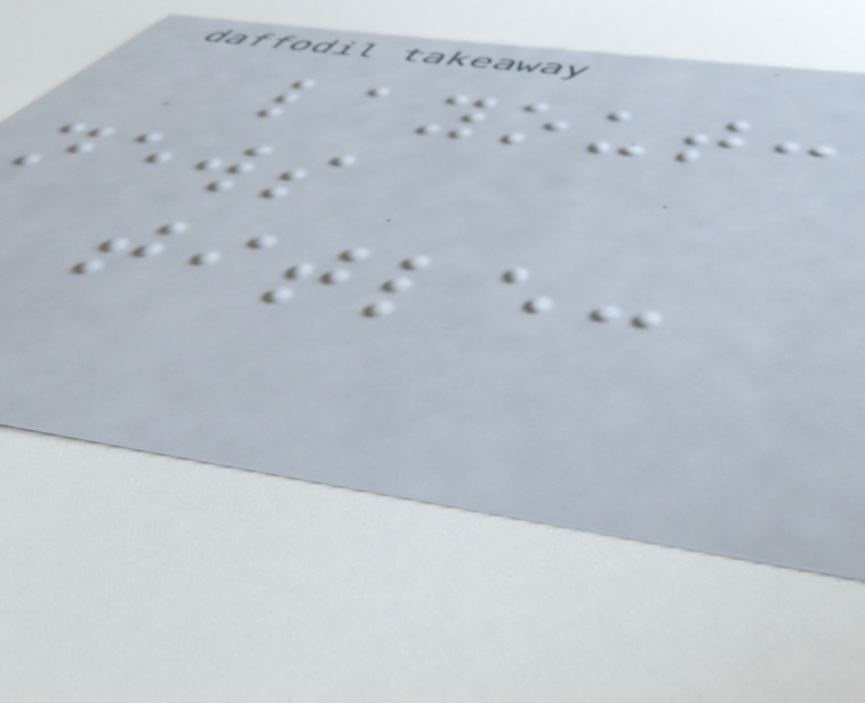layout:
news
title:
